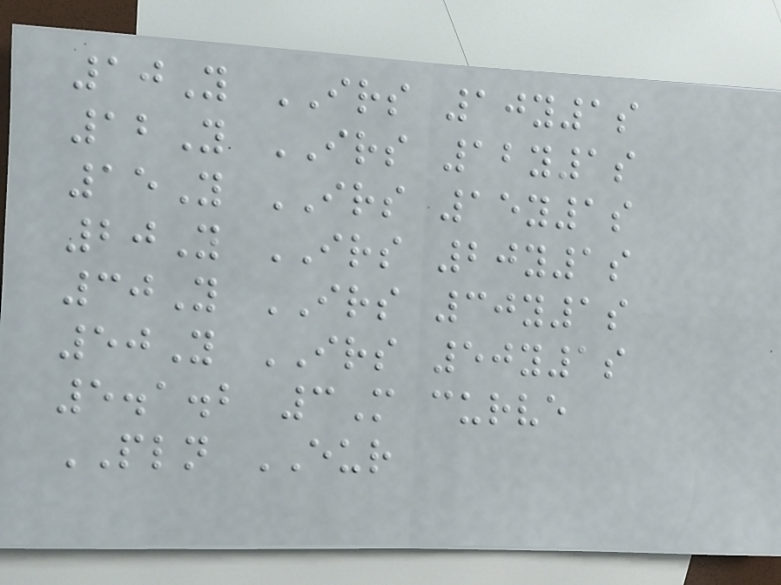10Y IRS 10y1s
12Y IRS 12y1s
15Y IRS 15y1s
20Y IRS 20y1s
30Y IRS 30y1s
50Y IRS 50y1s
5.1.2 3M curve
PLN EUR
